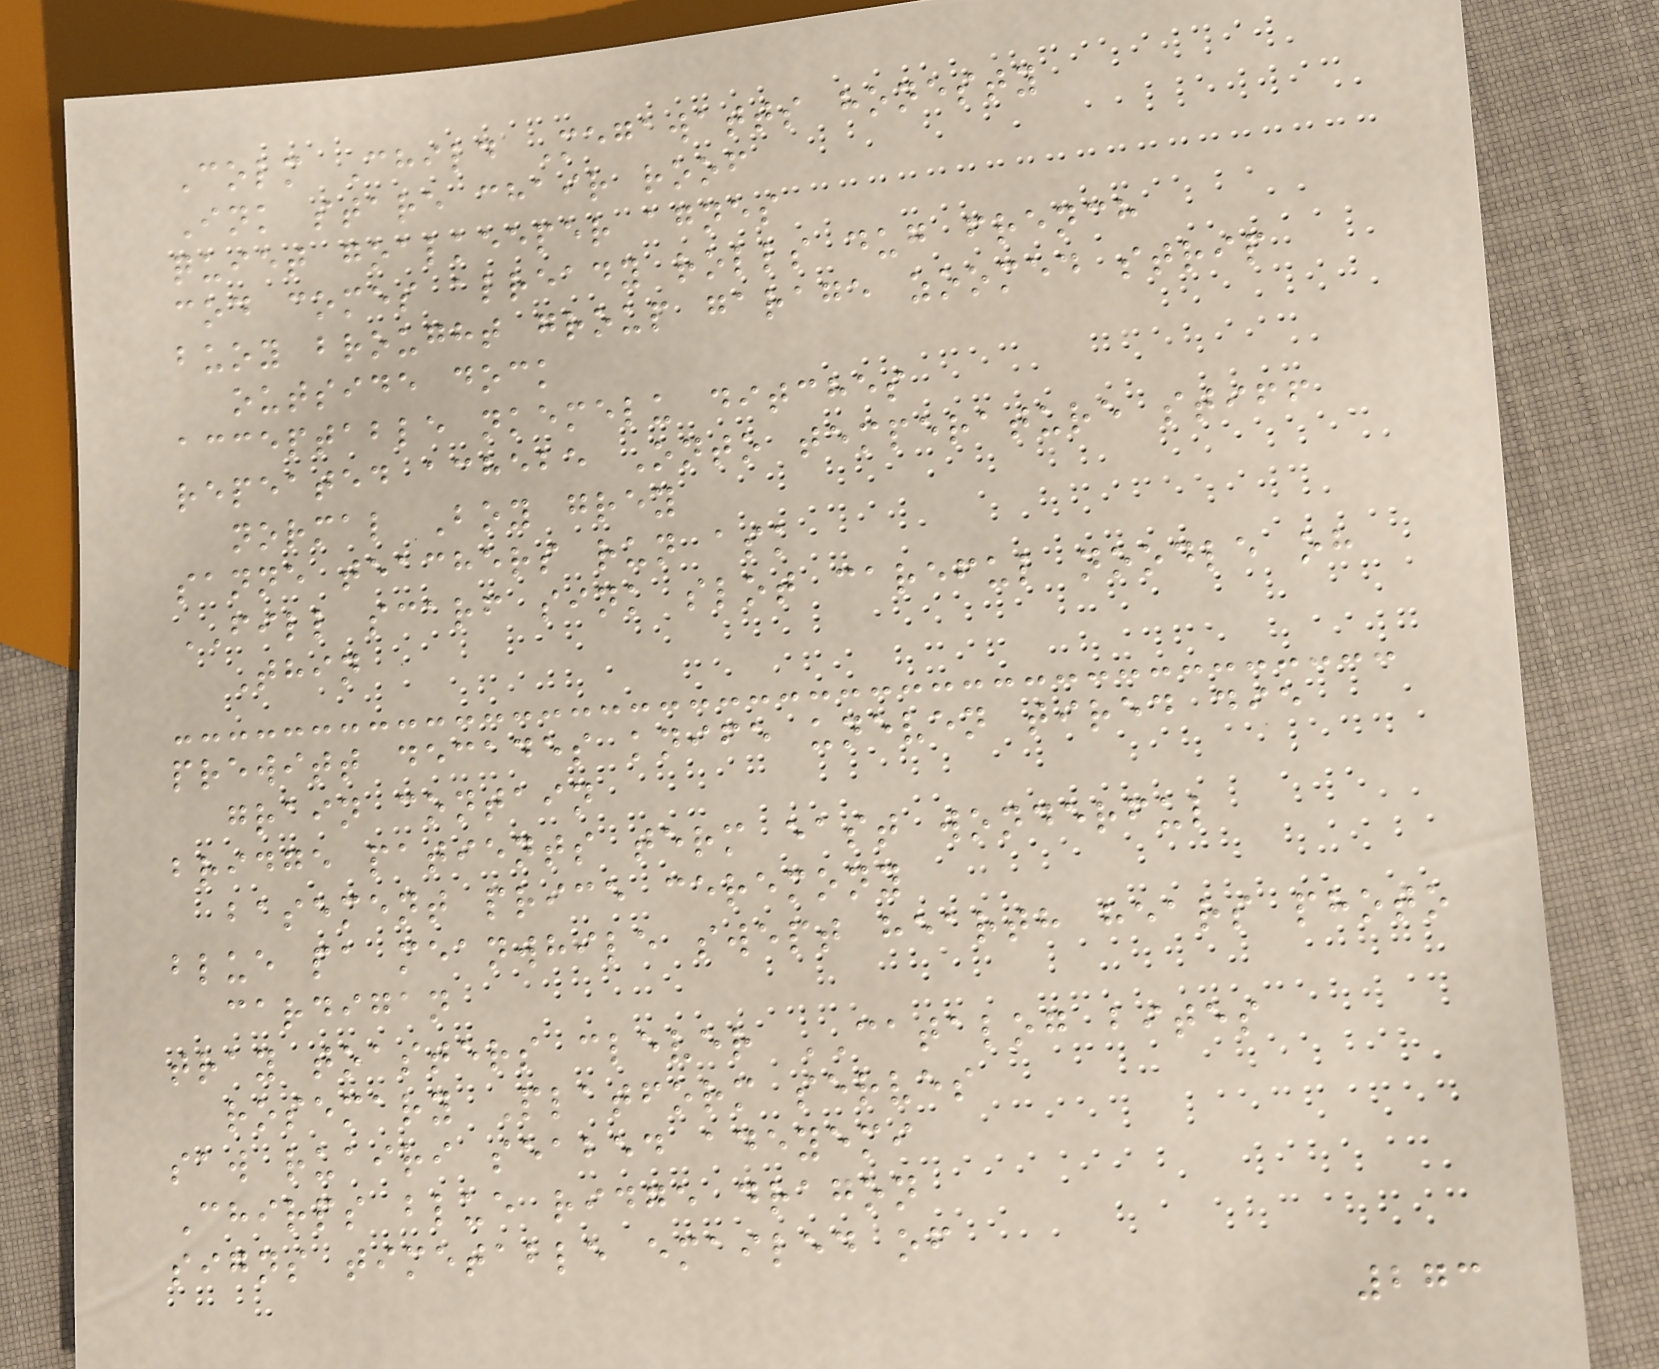Colm Child Megawatts honesty
Ink stare chair roof
quiet goalkeeper agnes
cod comes already rolls dug french
buoy brought group garage zoomed strip
outside dock
acceptable nkemelu ditches
repeated achebe Onto temperature stiff
normal Boy grey
sanne teachers run ask
FILL scarf sink slot careful noodle oh
Thin
prewitt decades knife uneven tired die
grain contain
bridge patients term east wonderful
basement price ceremony
blue pa meanwhile swept hearth hears photo
cardigan
tray toasters clever CATALOG bites
rosemary Platform serves
saw ruairi seabed adeyemi
Chirps blue ridge dragon
signs timetable emailed of
273
